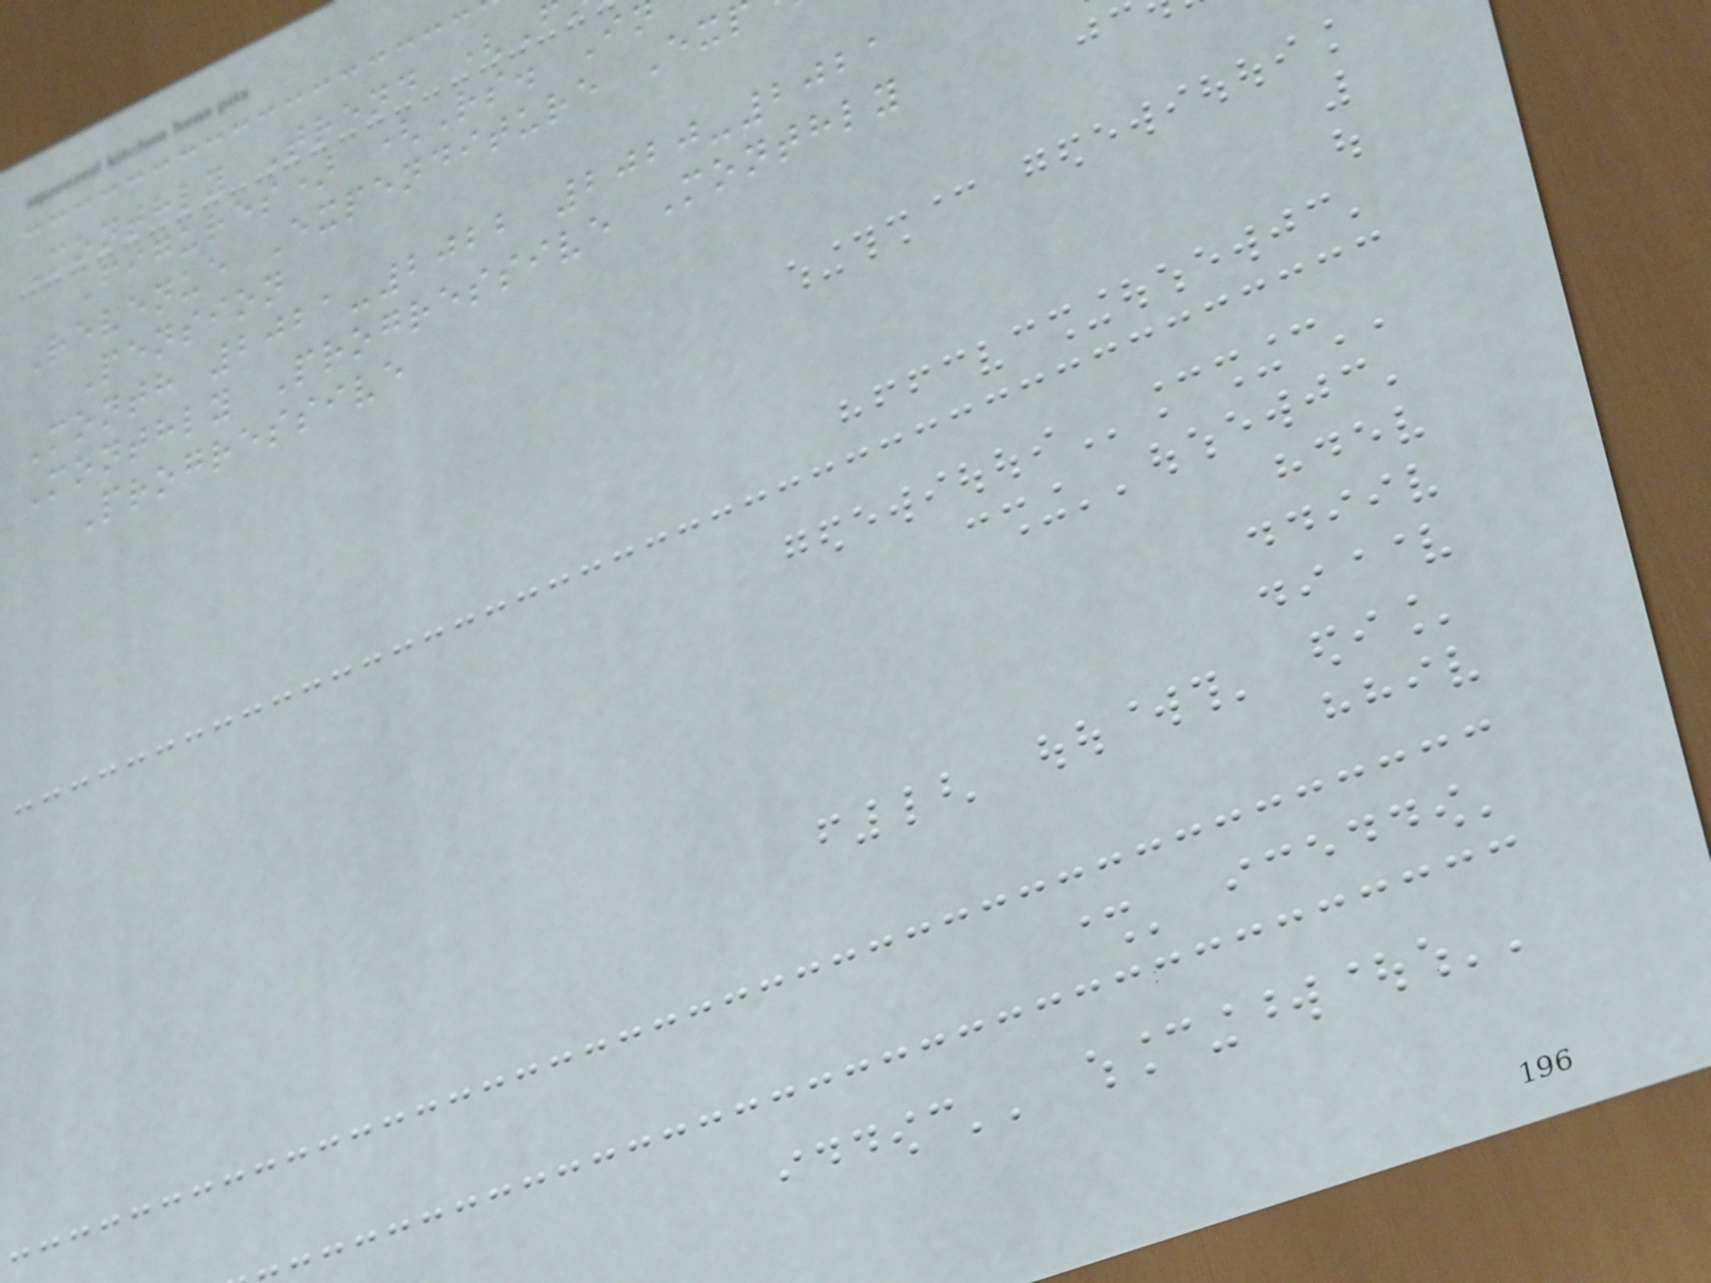Monthly Trend (
Figures) (Rs. I
Revenue Expenditure Ex
Pension
Month 2021-2022 2020-2021
Monthly Progressive Monthly
Progressive
